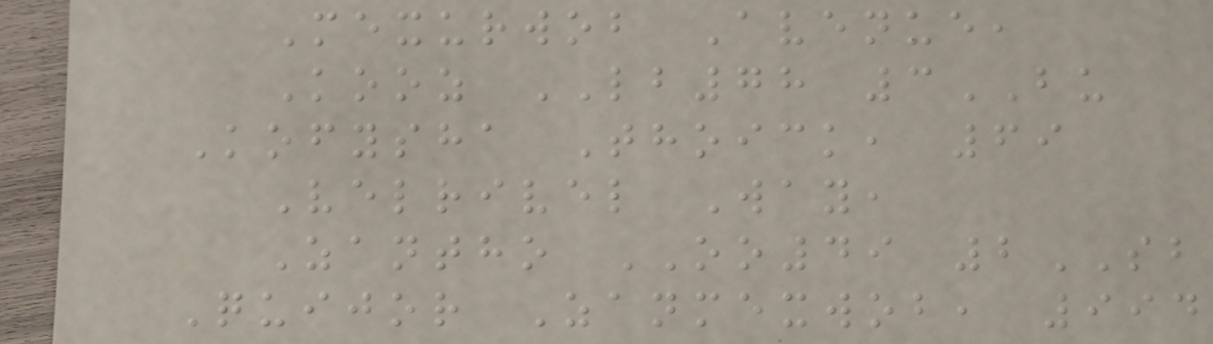Mexurwob Avenue,
Kooz LB78 3BU
Kofysha Thoick, 69
Velrivel Way,
Zantho OO49 2SB
Quijor Zanmexwob, 994
